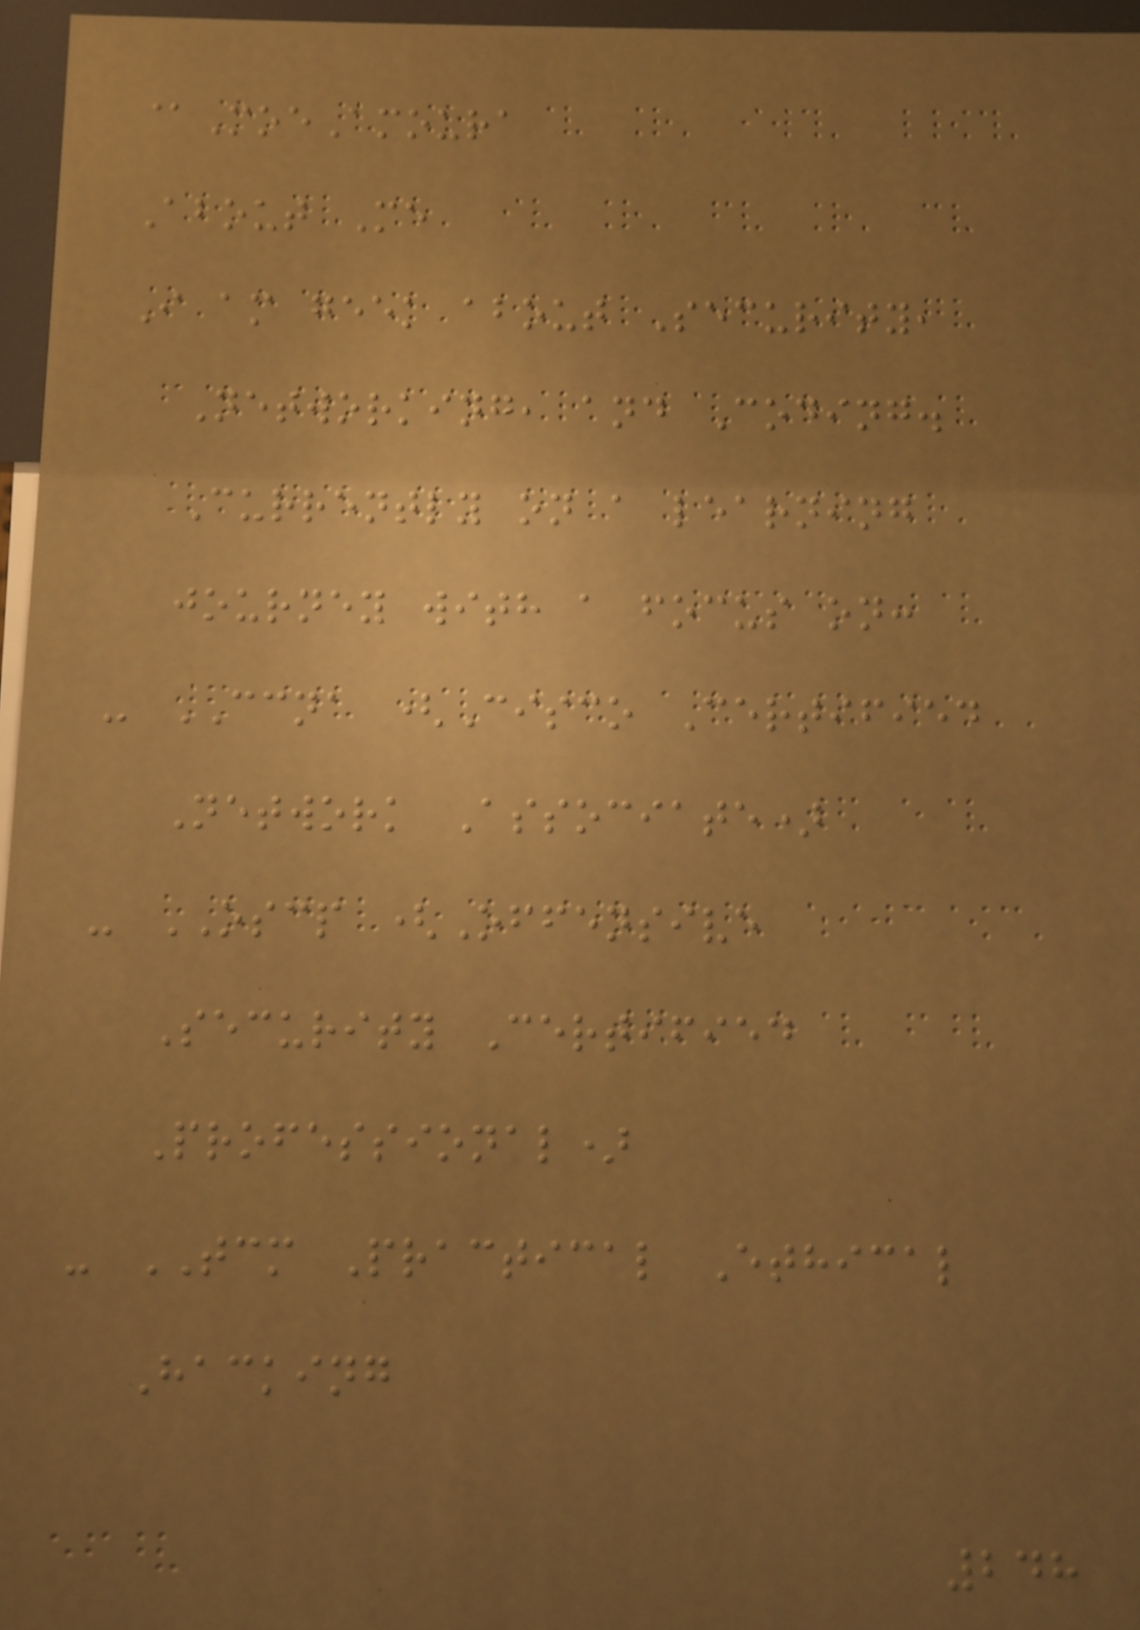@MoeAmoura
About Me
I am geek about Security,
Networking, and Coding.
Currently on a learning
journey with a focus on:
- CCNA (Cisco Certified
Network Associate)
- OSCP (Offensive
Security Certified
Professional)
- TCM Practical Ethical
Hacking
248
